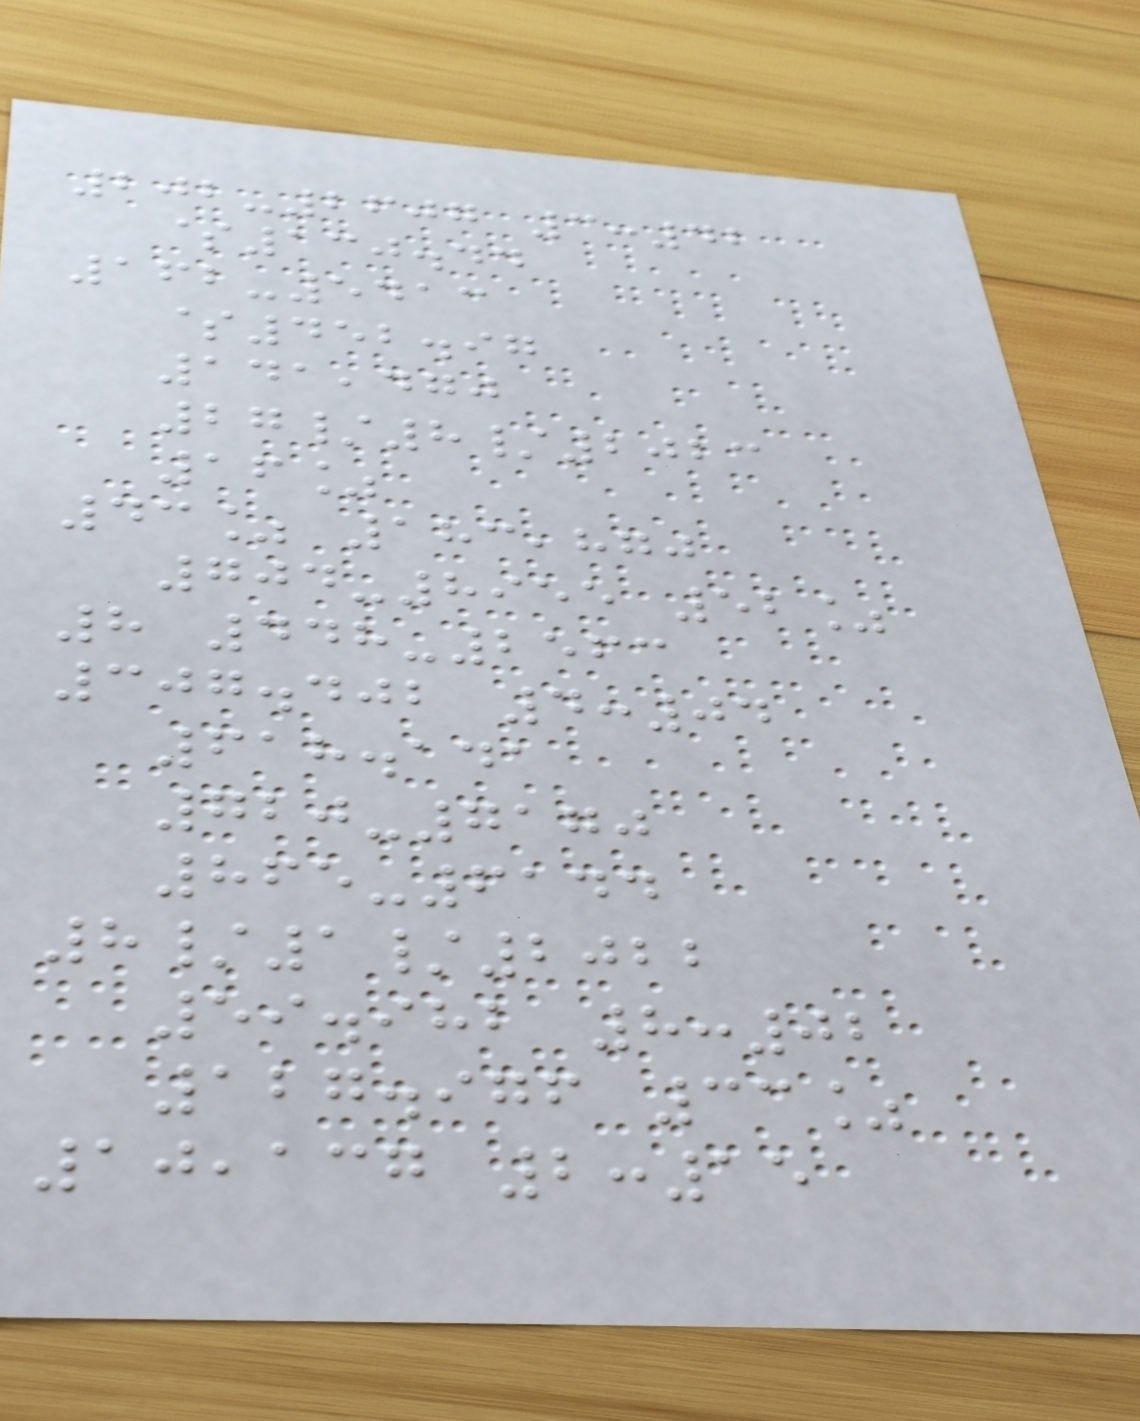202-2607 3:42
$130.44
162-5413
$452.97
141,470
27/8/2023
16%
43% 183,870
704-8955 52%
8 448-2563
307.402 4:04
618.141
720-7170
865-6144
8/1/2022
59.982 8:02
127.976 33%
10,137 2:15
